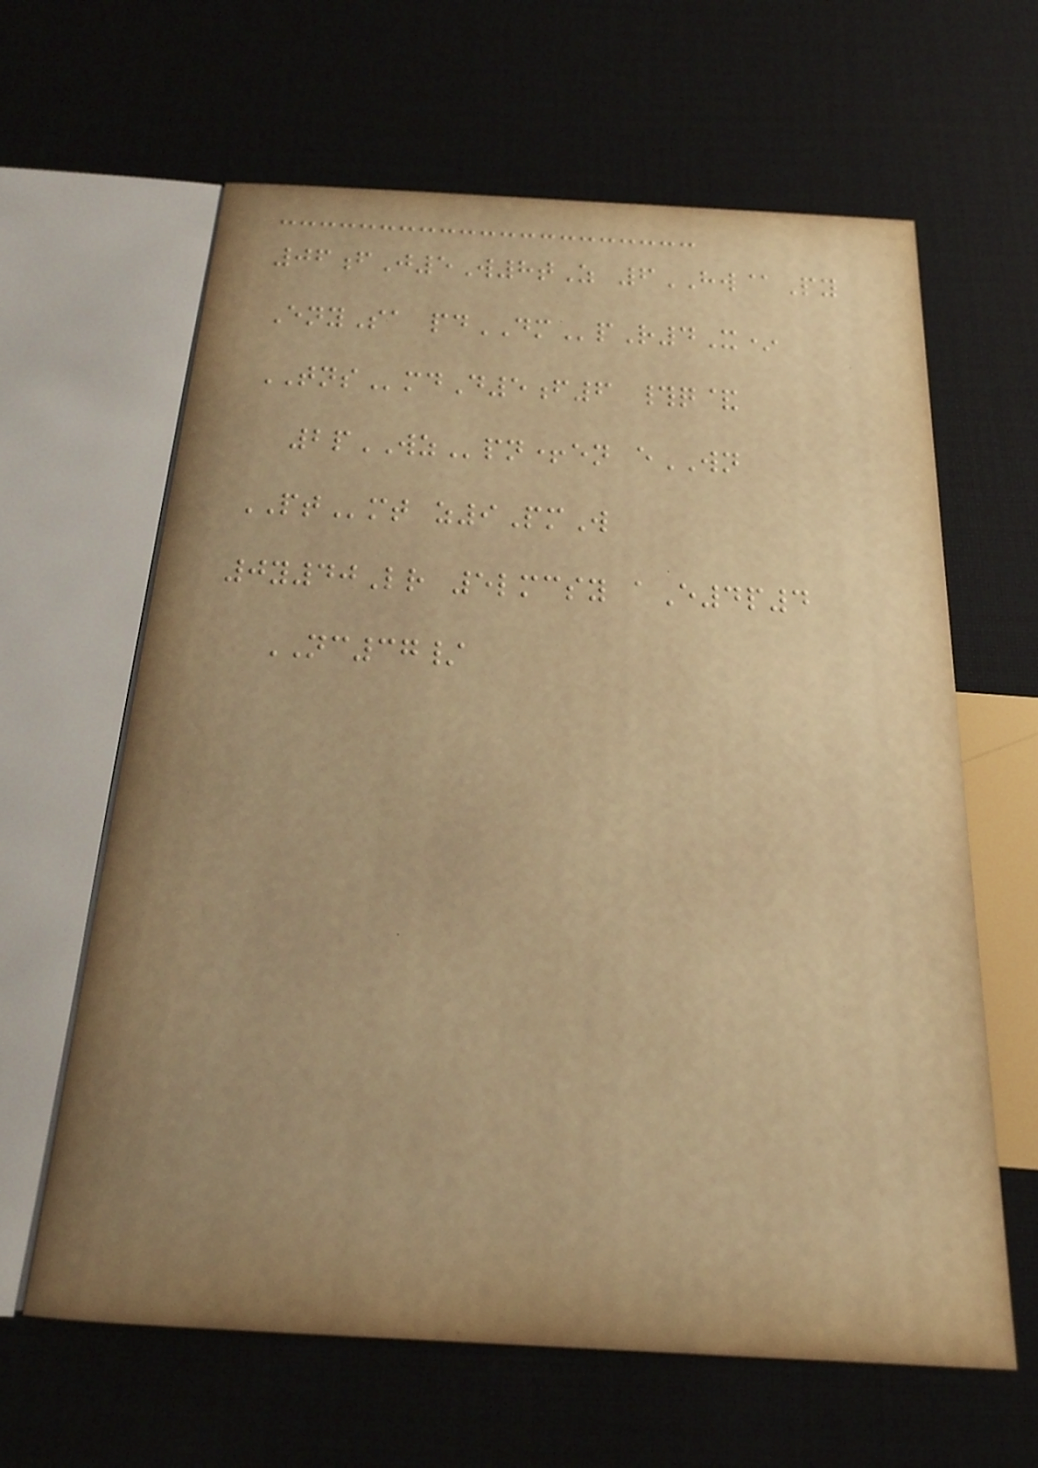06fJ5W8tZ 6HW@Py
EnySa pdDMpR4X*
TNSmdD5f6 #q&
2pWZpn+en eWN
PTmt z9PmW
0y40Lr 5lmcsy aE4p4
NC37/
